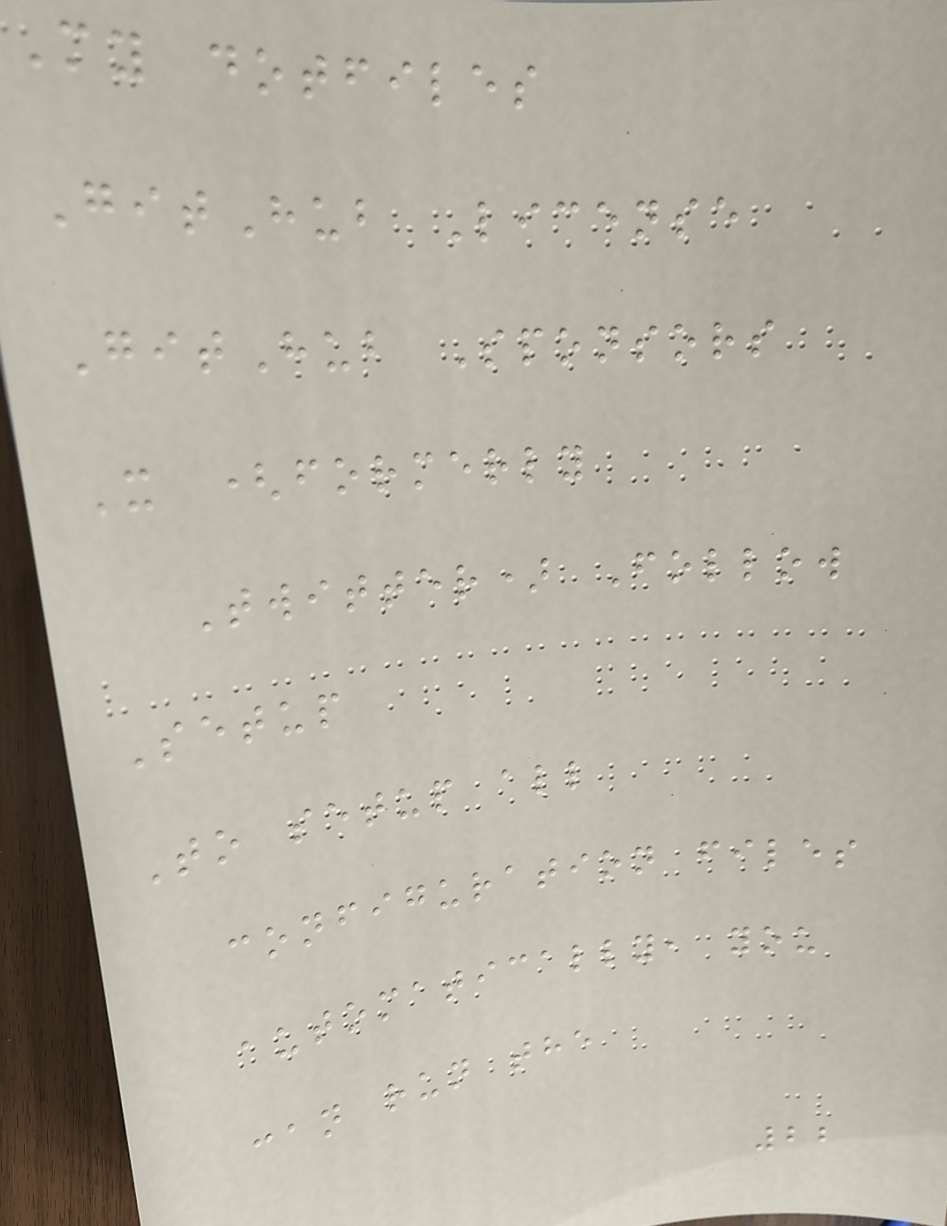My dotfiles
GitHub License
GitHub Sponsors
X (formerly
Twitter) Follow
Setup
To setup all
configuration files
automatically, you
can run the
22
